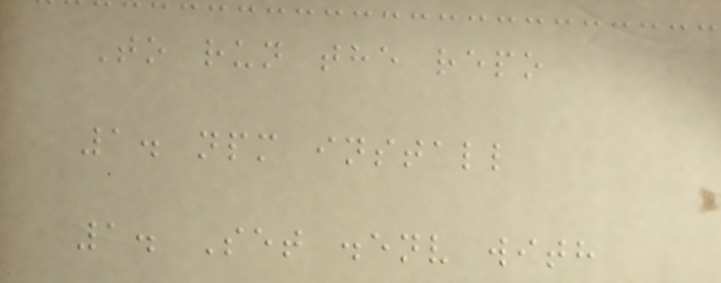To run the repo
1. npm install
1. Set .env with
